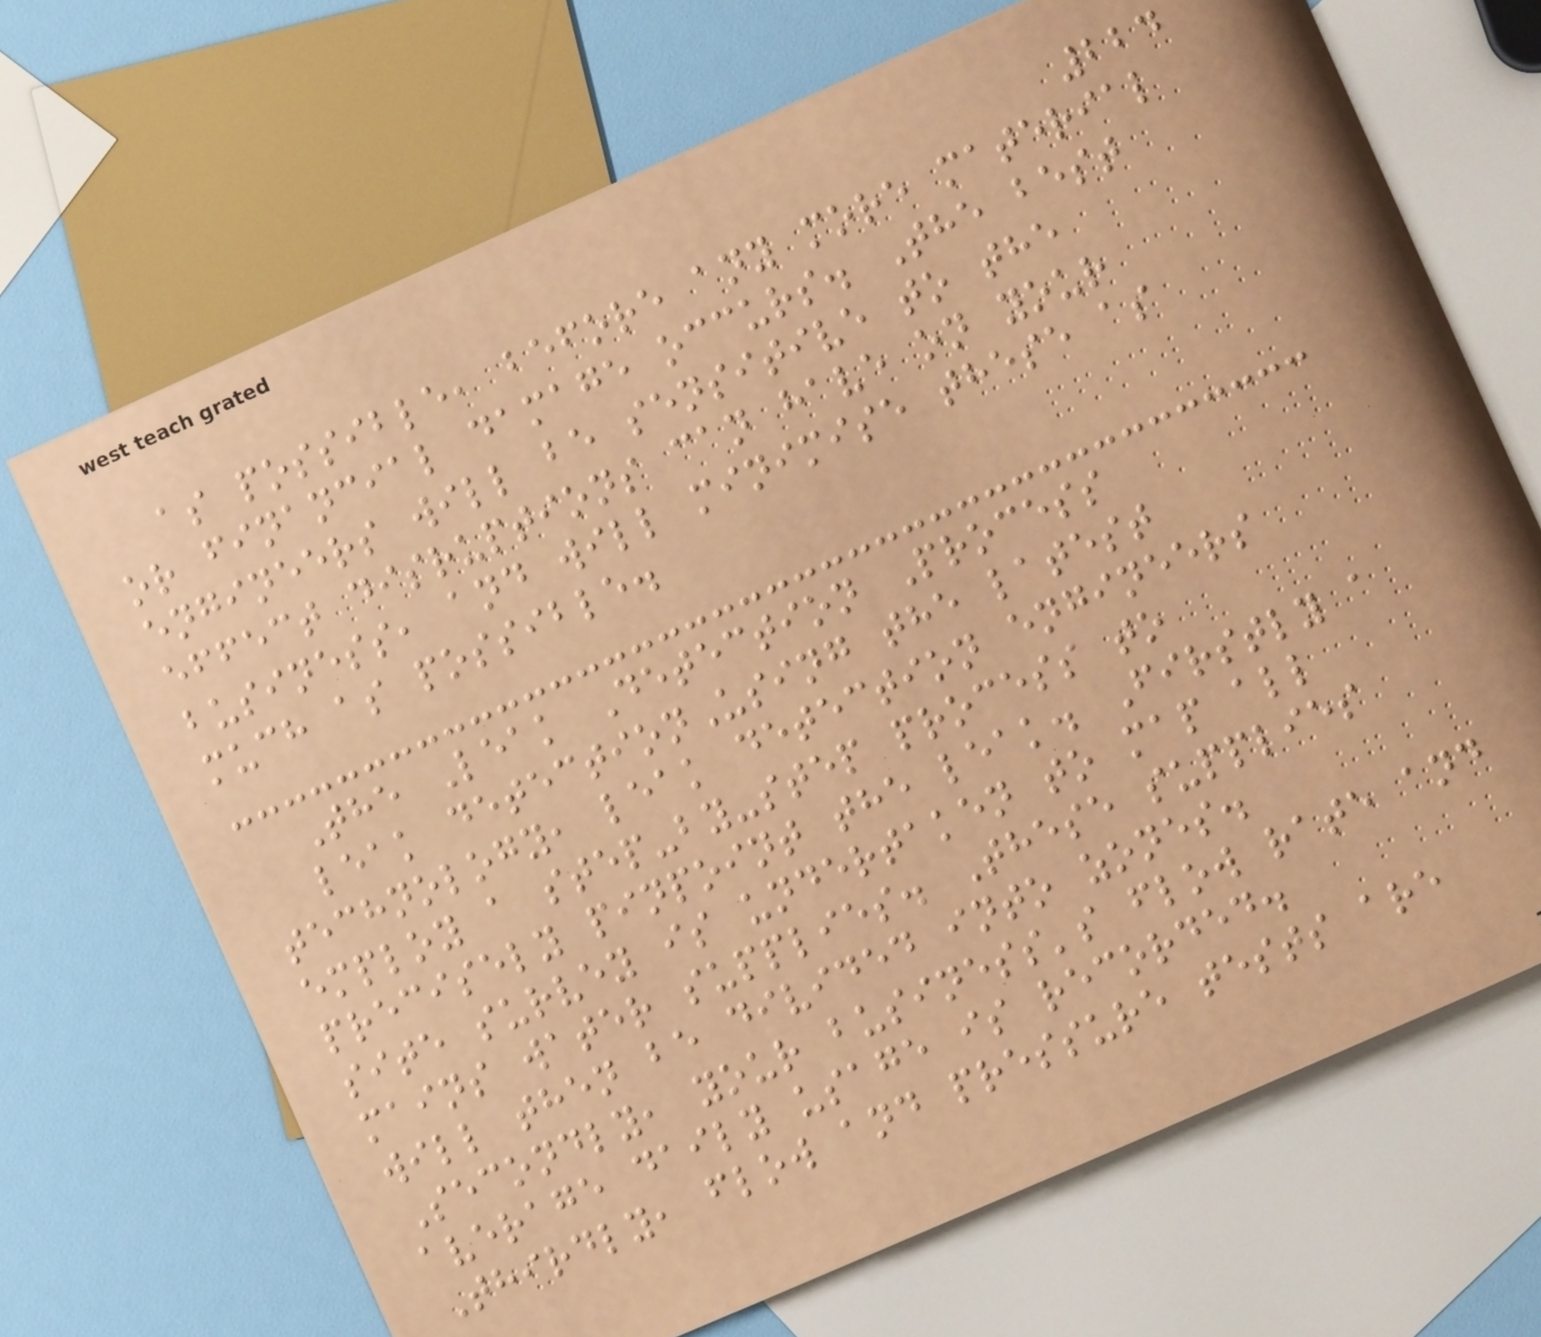224
as possible, before any more material
or financial damage occurs. The best
engineers will be sensitive to the
effect disruptions can have on your
business, and will minimise these as
much as possible.
The Leak Detection Process
leak detectionUsing the latest
technology, leak detection engineers
employ a step-by-step process to
precisely pinpoint the leak. Firstly a
site survey is undertaken to map all
mains water supplies. These supplies
will then be divided into zones.
Secondly, your business's flow rate and
average daily usage is recorded.
Thirdly, flow and pressure tests are
